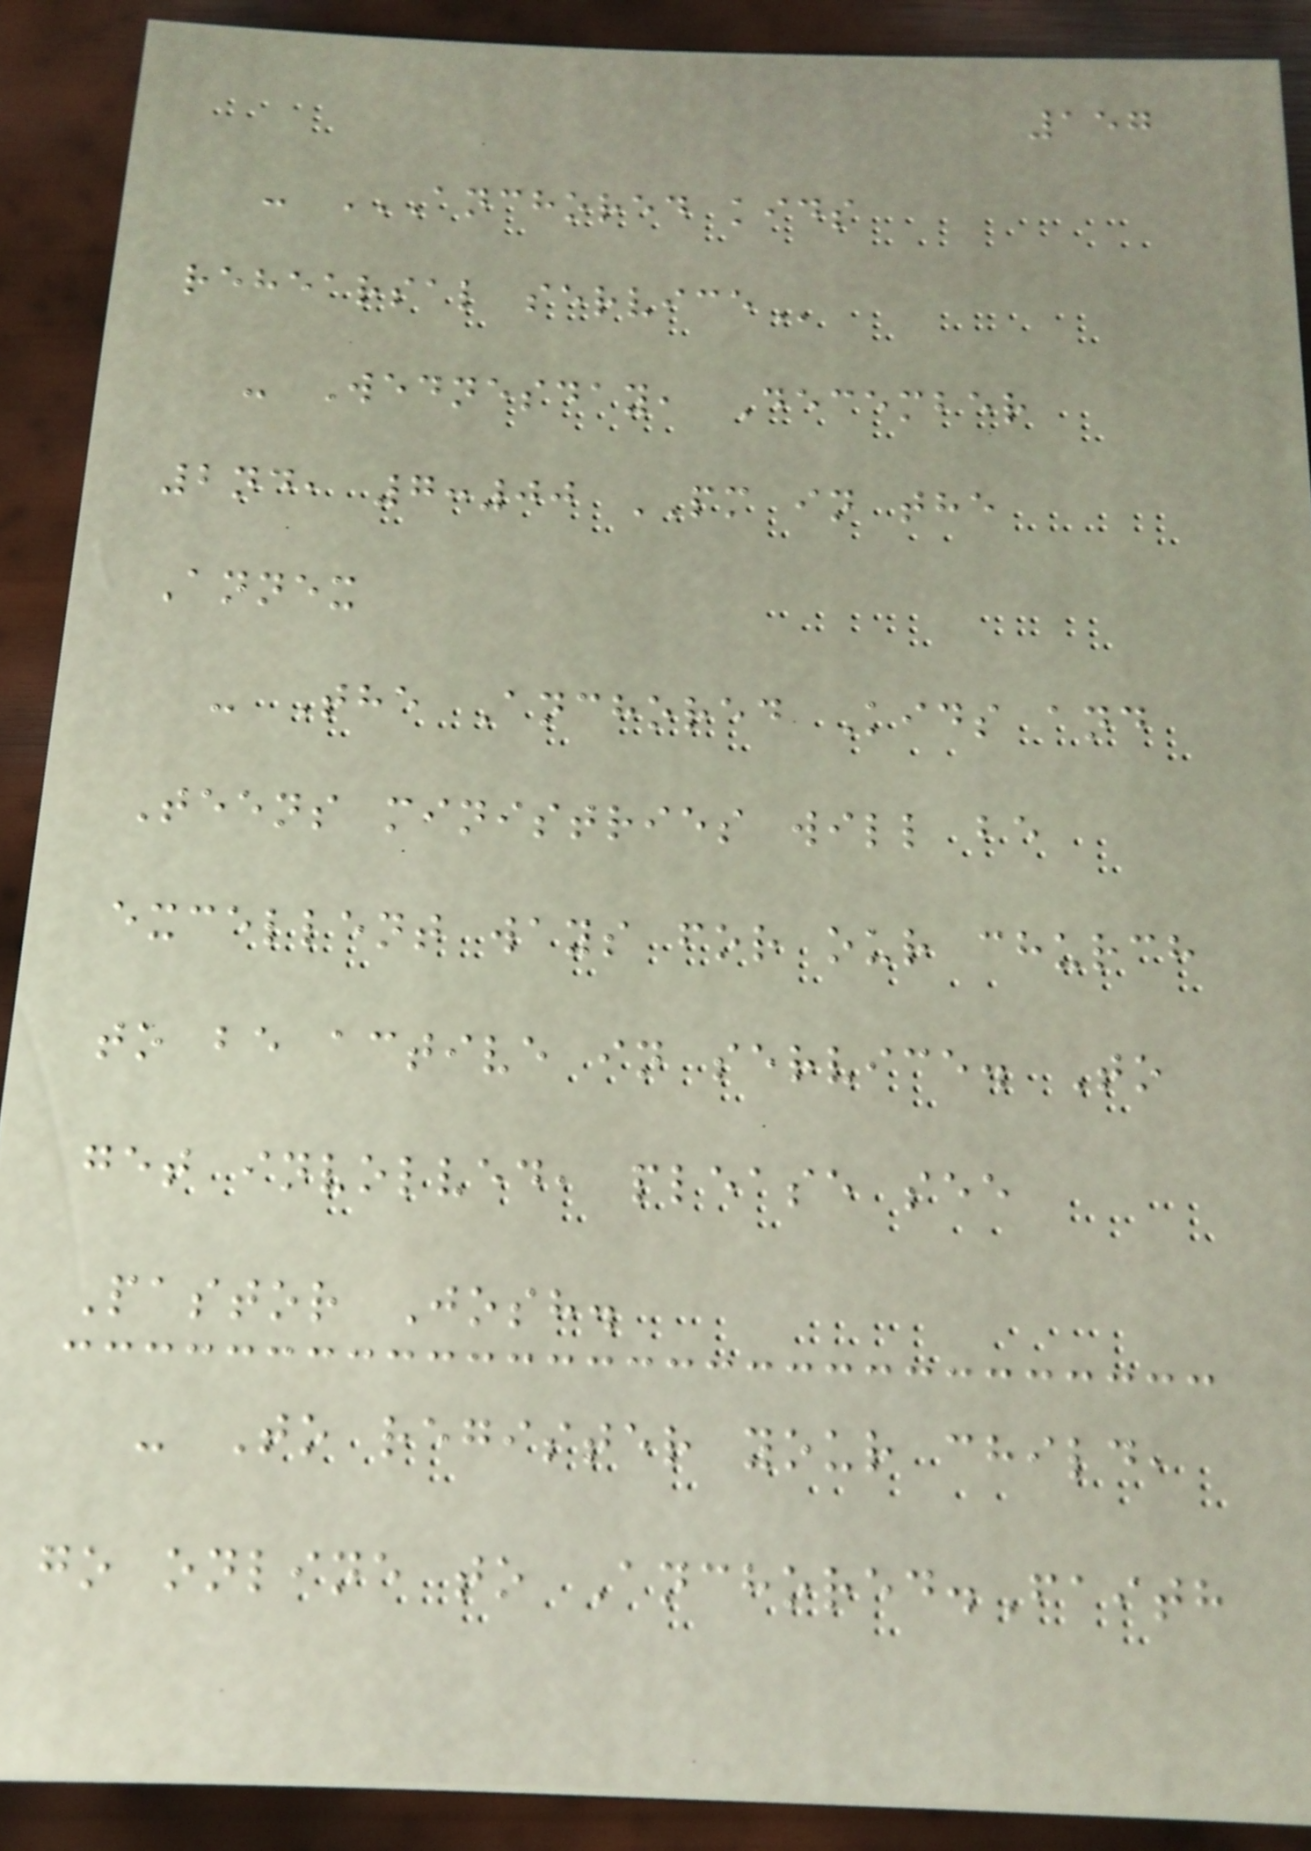157
- ANCHORED KIDS
REHEARSAL SERVICE
- Wednesday, December
2nd, 7:00 PM in the
Annex
- The Anchored Kids and
Teens ministries will be
excellent ways for our church
to be active in service. To
get involved, please see
Pastor Josh.
- To register your child,
go online to Anchored.Faith
